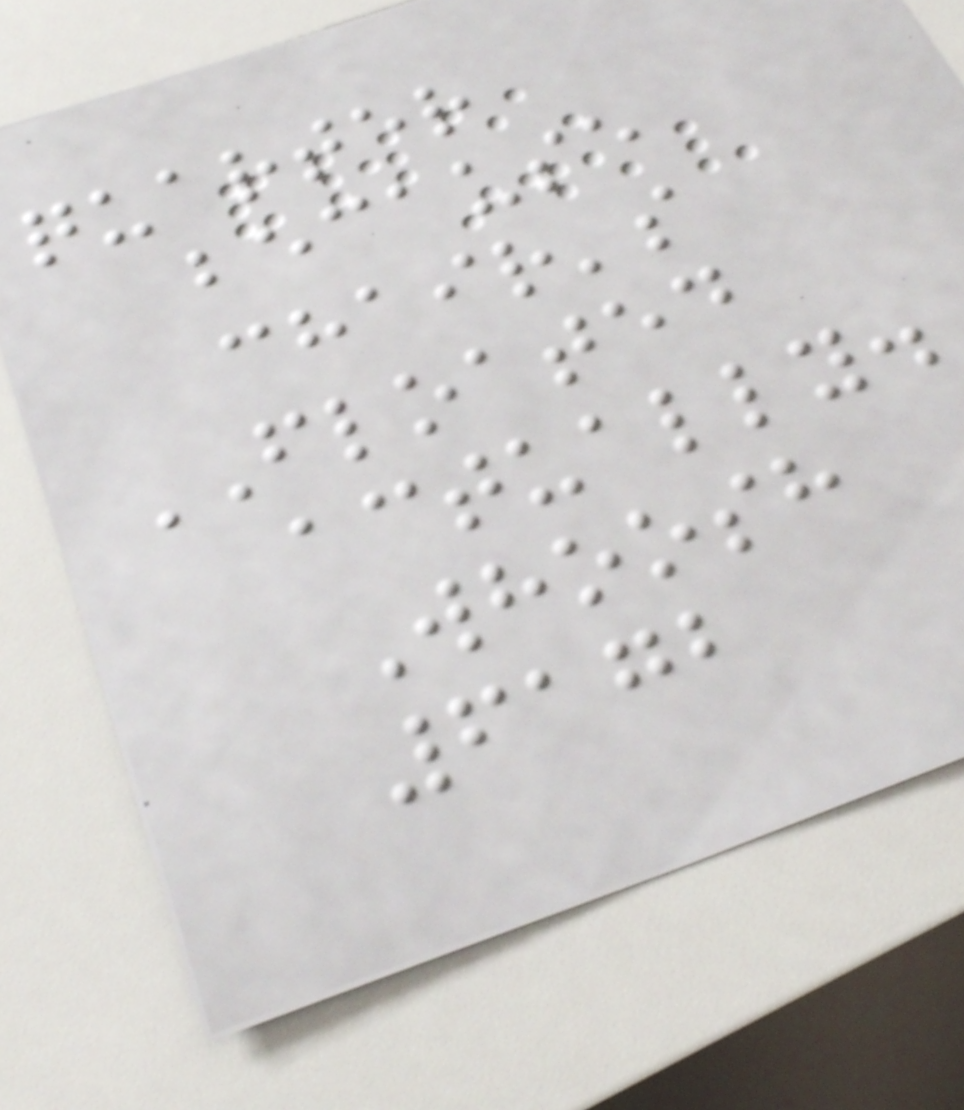quarter
because
chair's
FLOATED
actually.
Whoosh
6172
